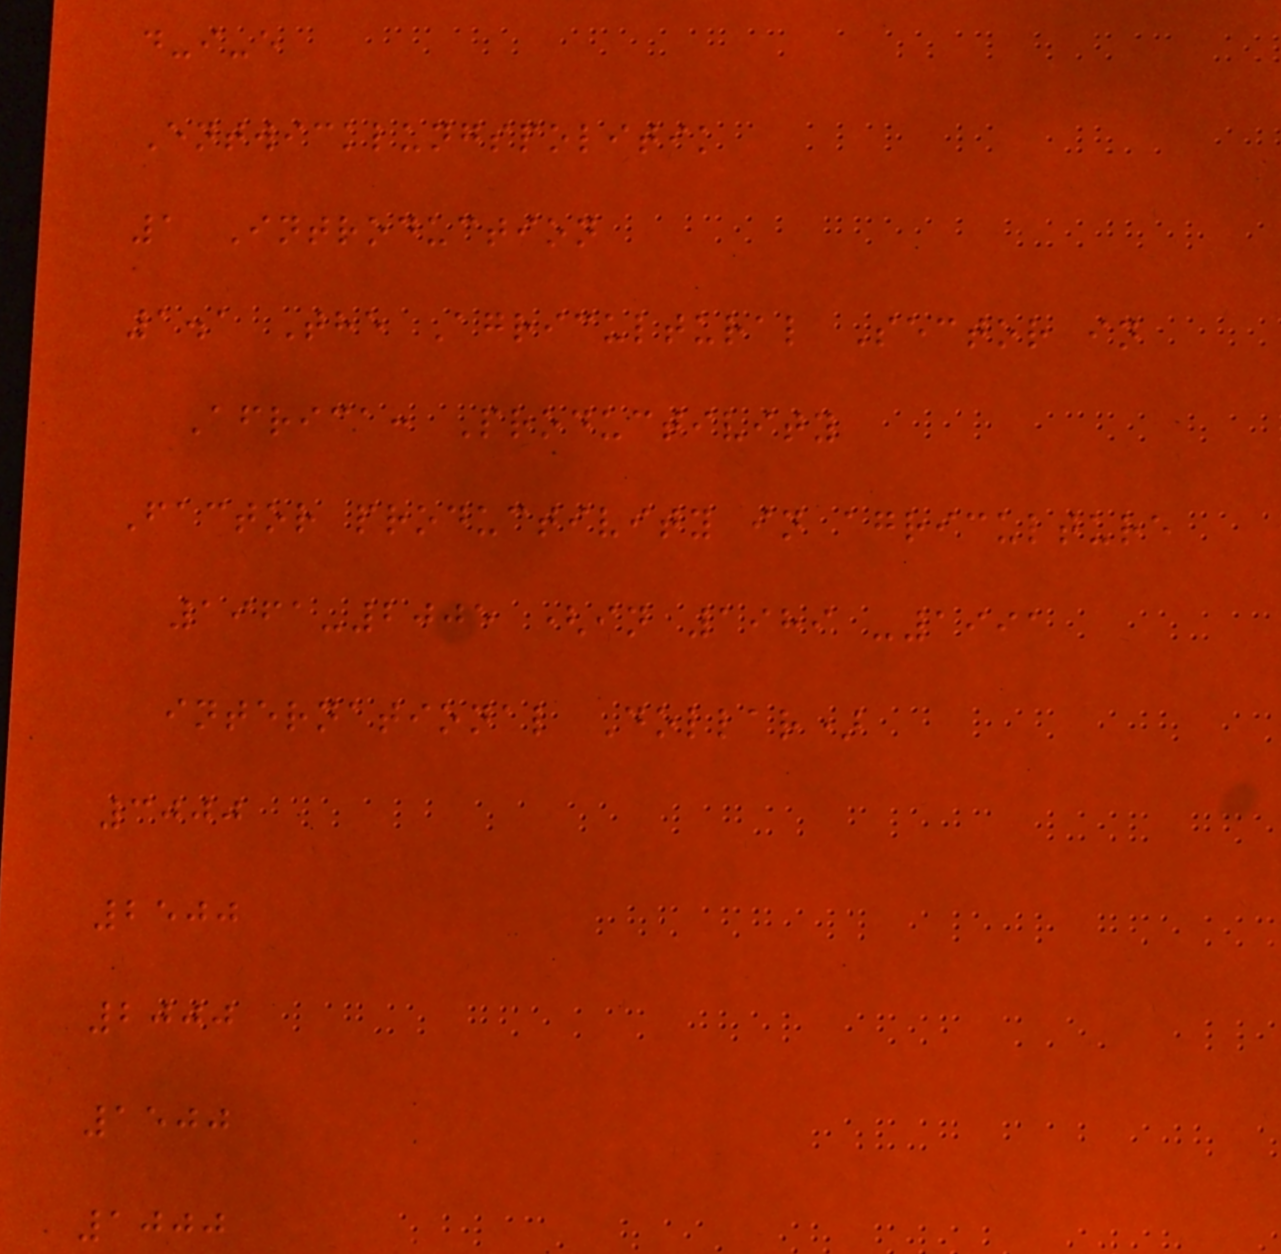d-i-e
Entwicklungspolitik
1 Introduction
1.1 The Agricultural Sector in
Africa: Productivity
Factor productivity in agriculture
1961-2005 (in 1989 -1991
international Dollar)
3000
2500
2000
1500
1000
